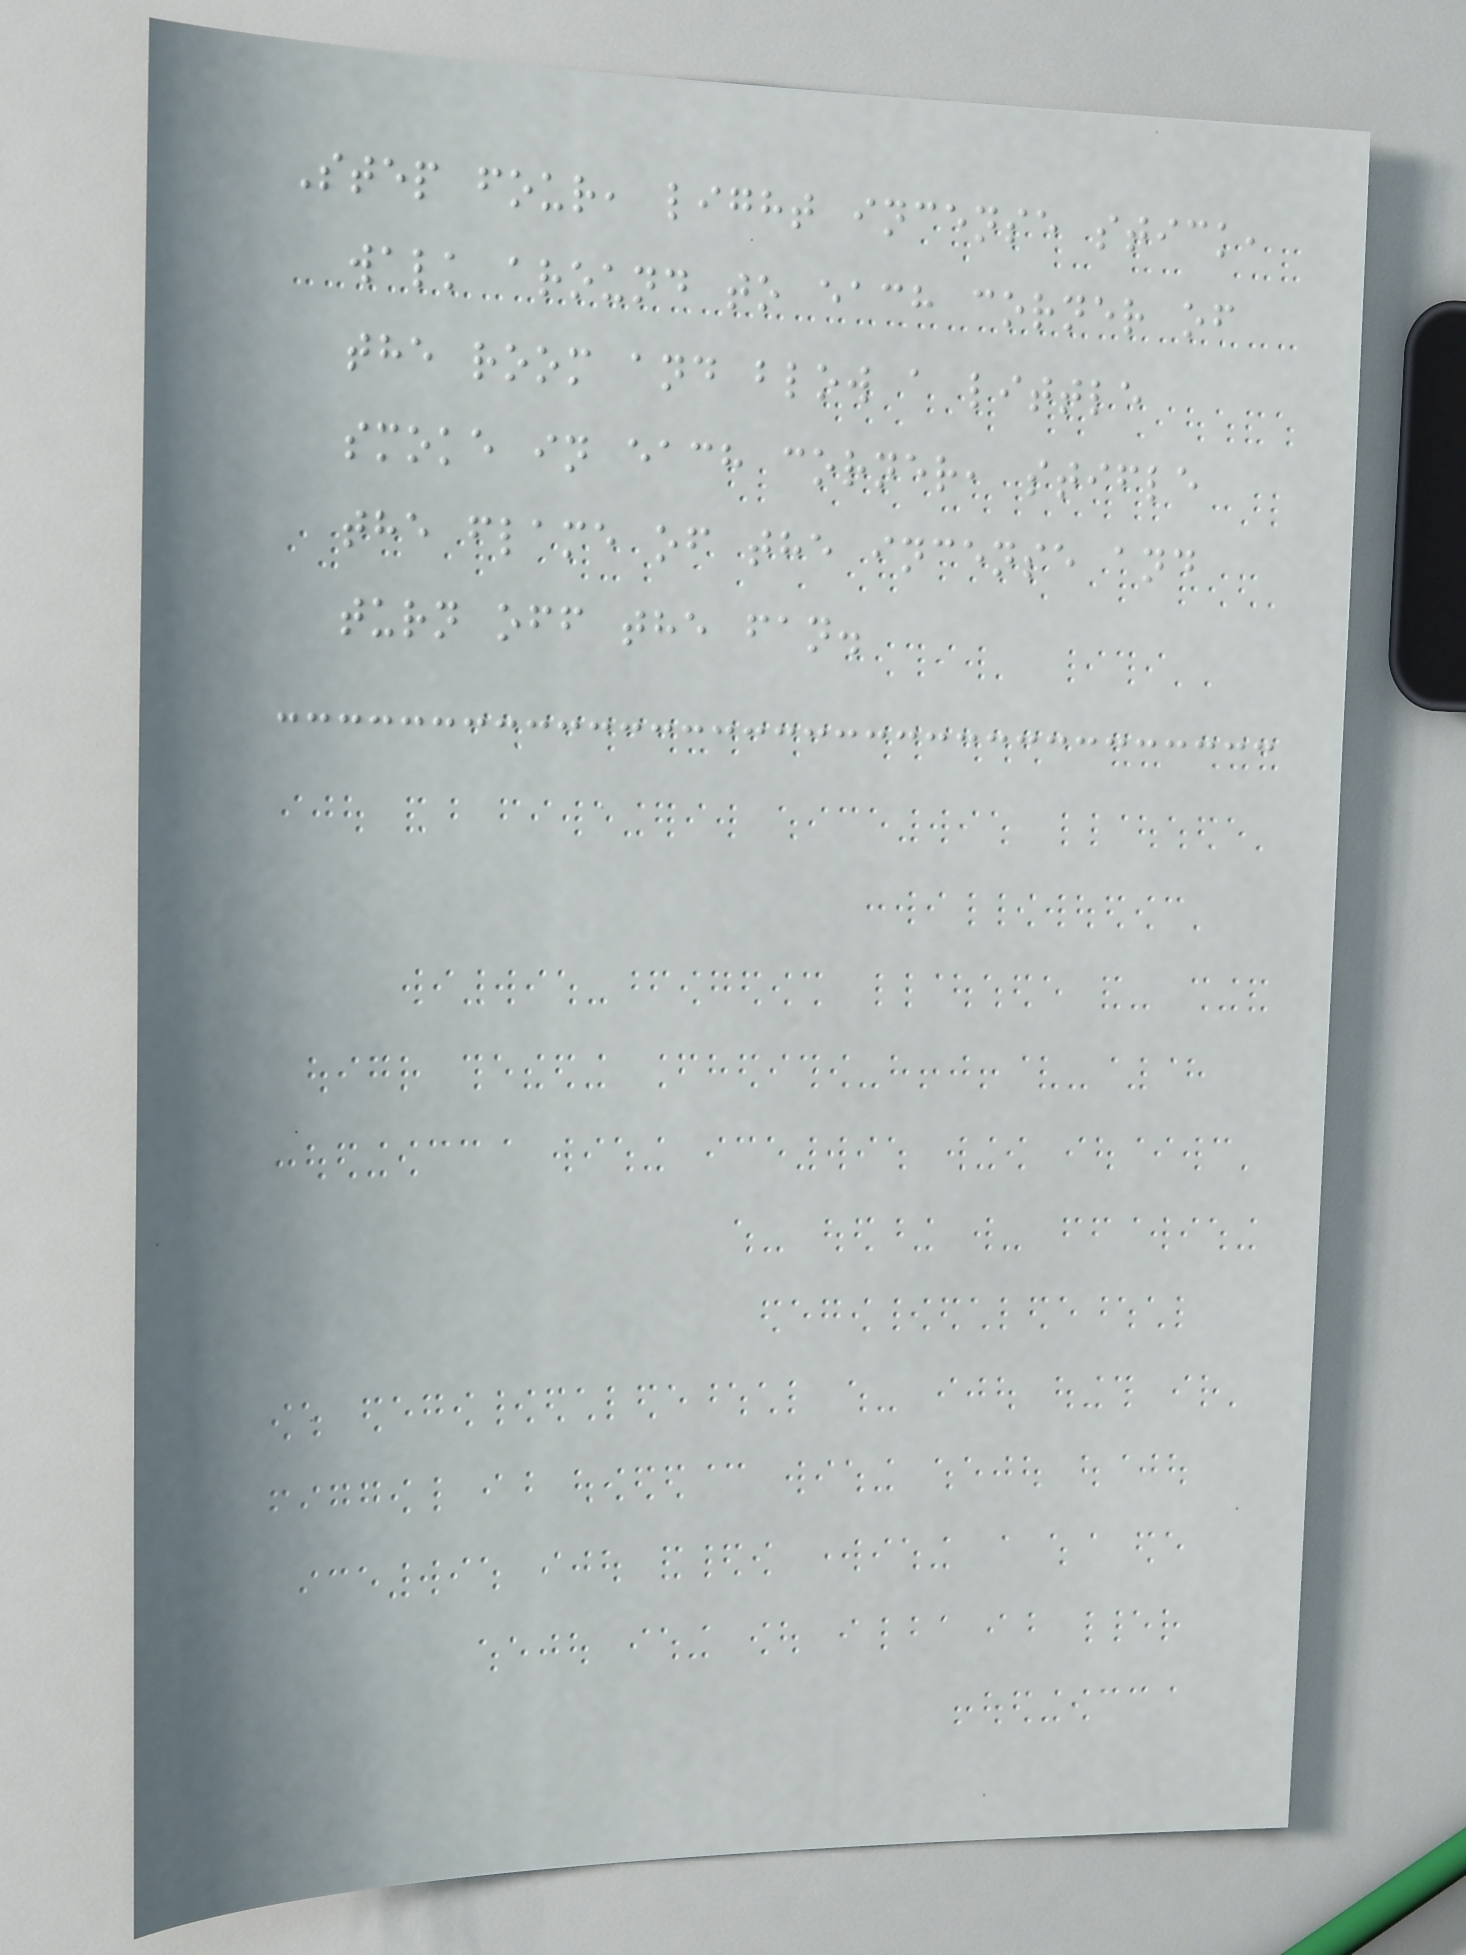Step four, light incense stick,
walk around to each corner of
the room and blow a little
smoke in each corner, stifle
the flame of the incense and
turn off the fan.
